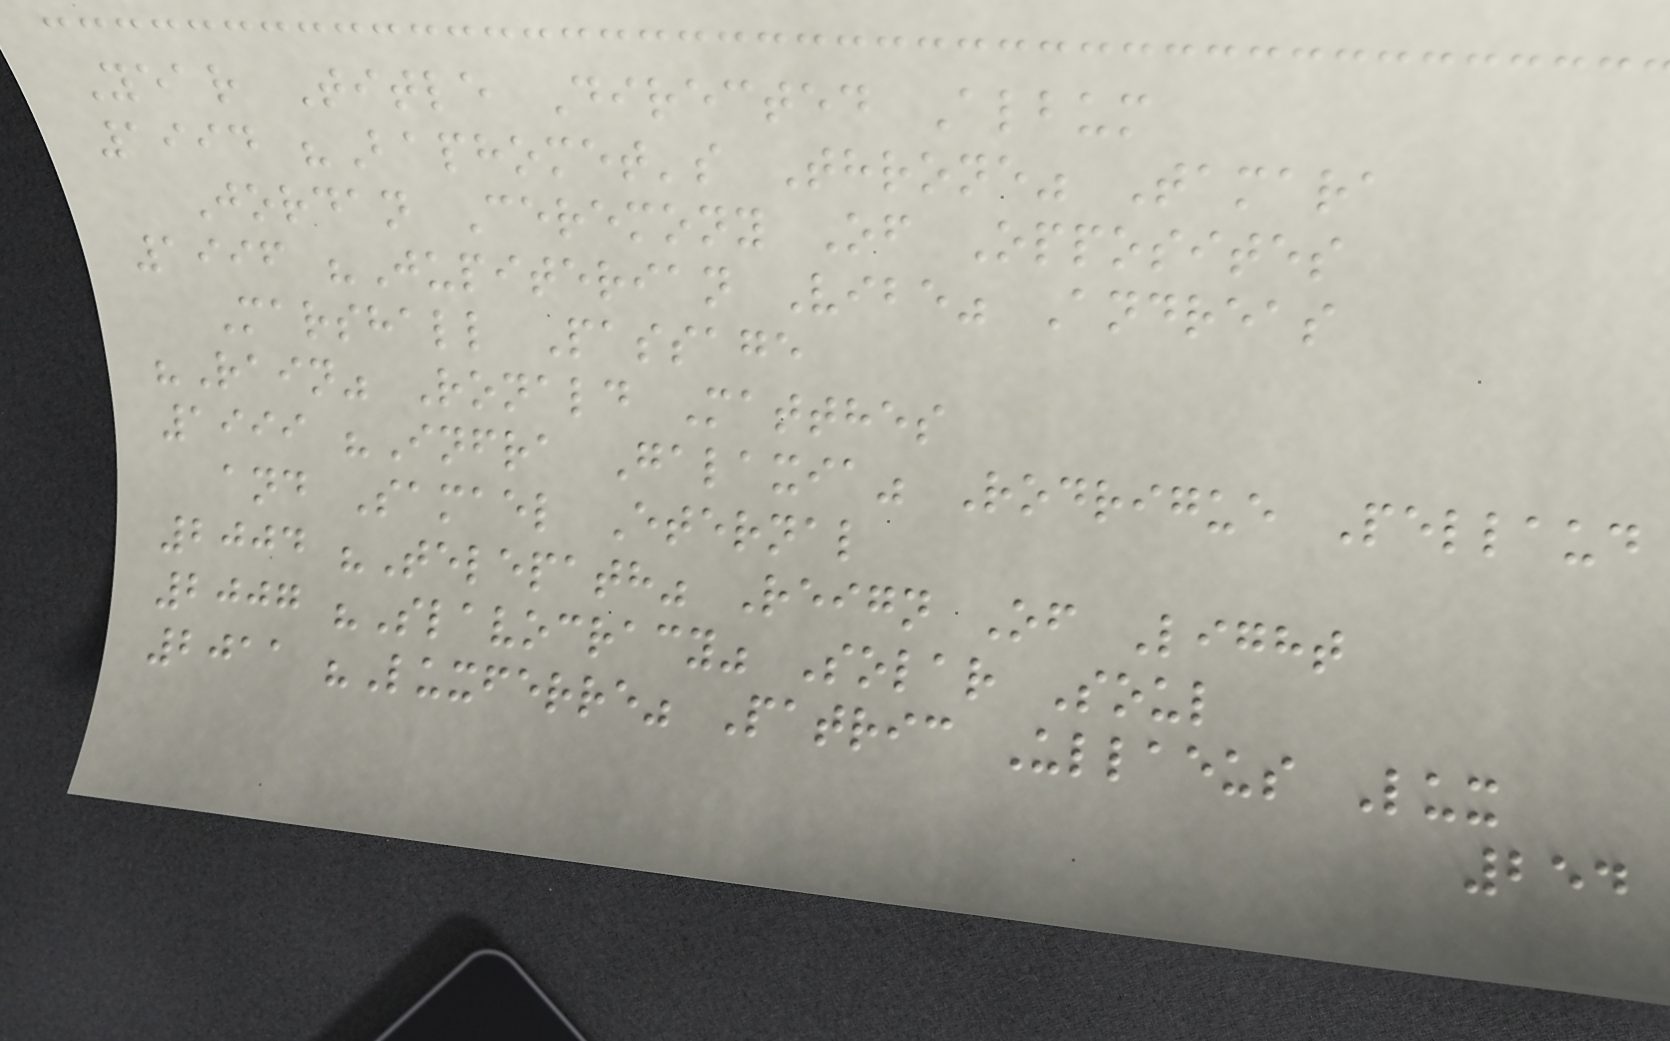Year Title Directed Album
1994 "Baphomet's Throne" Tamara
Jordan Ceremony Of Opposites
1996 "Jupiterian Vibe" Andreas
Marshall Passage
"Rain" Ronald Matthes
1999 "Infra Galaxia" Rodrigue Pellaud
and Samael Eternal
2004 "Telepath" Reign Of Light
2007 "Slavocracy" Solar Soul
2011 "Luxferre" Patric Ullaeus Lux
254
